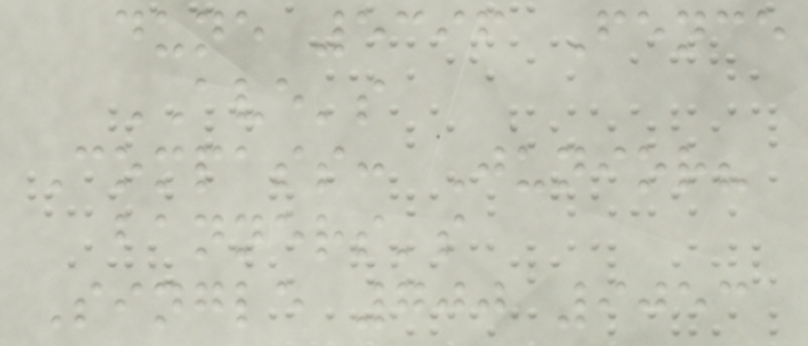dune 5396 Fence
AVE's
Compass: Junior?
banners's
Single 700 9053
